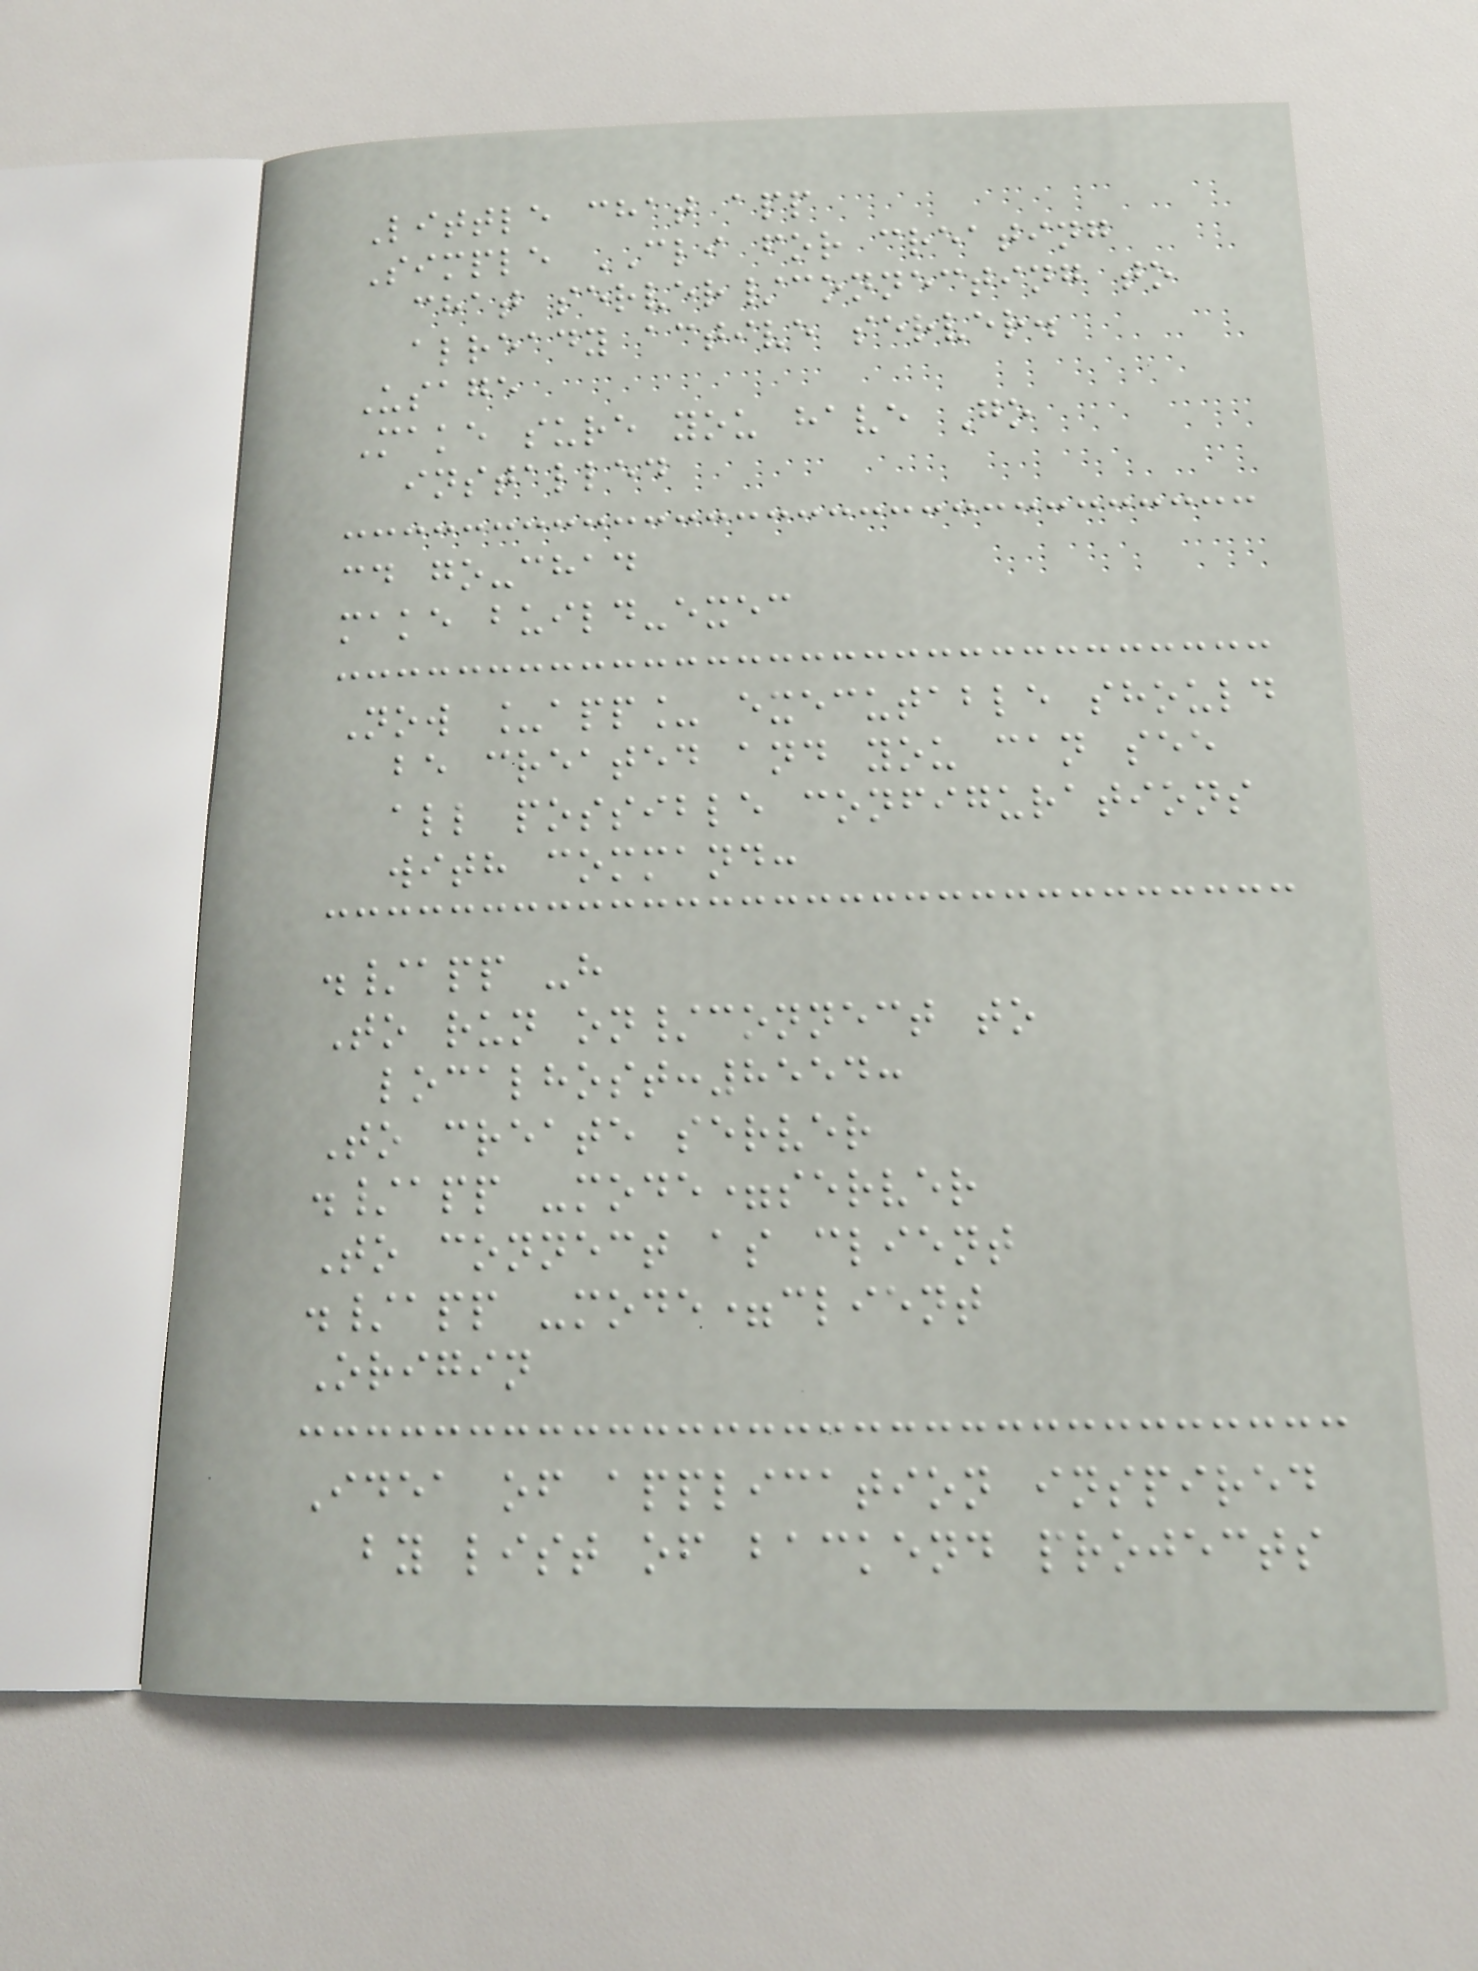Little chat app
Simple CLI for creating
chat server/connecting to
already active server.
Usage
Make sure you have Go
installed
cd go-chad
make build-exec
Now _app_ executable should
be created and you can see
all possible configurations
with command:
./app -h
To run on/connect to
localhost:8554:
To create server
./app -mode=server
To connect as client
./app -mode=client
Origin
Idea of application inspired
by list of backend projects
